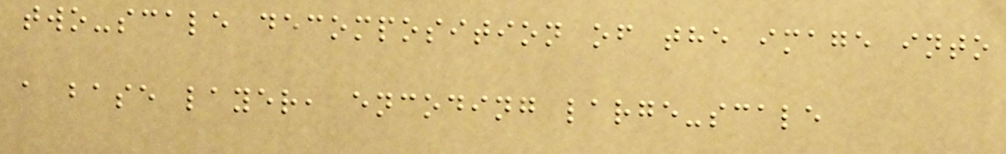two-scale decomposition of the image into
a base layer, encoding large-scale
